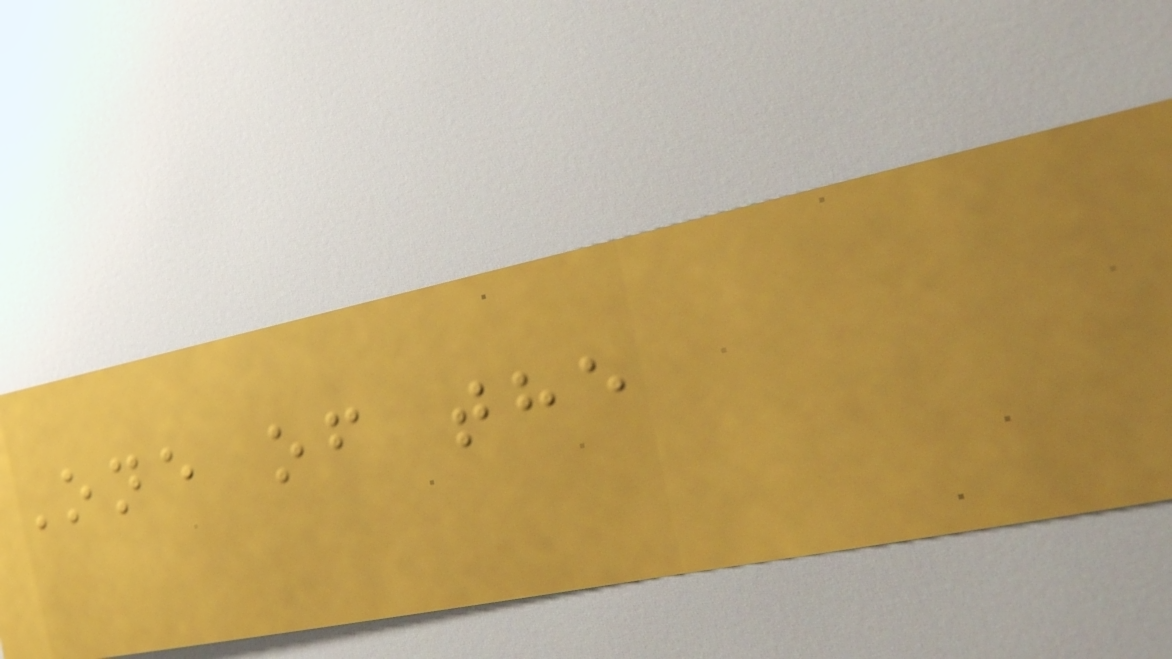One of the
